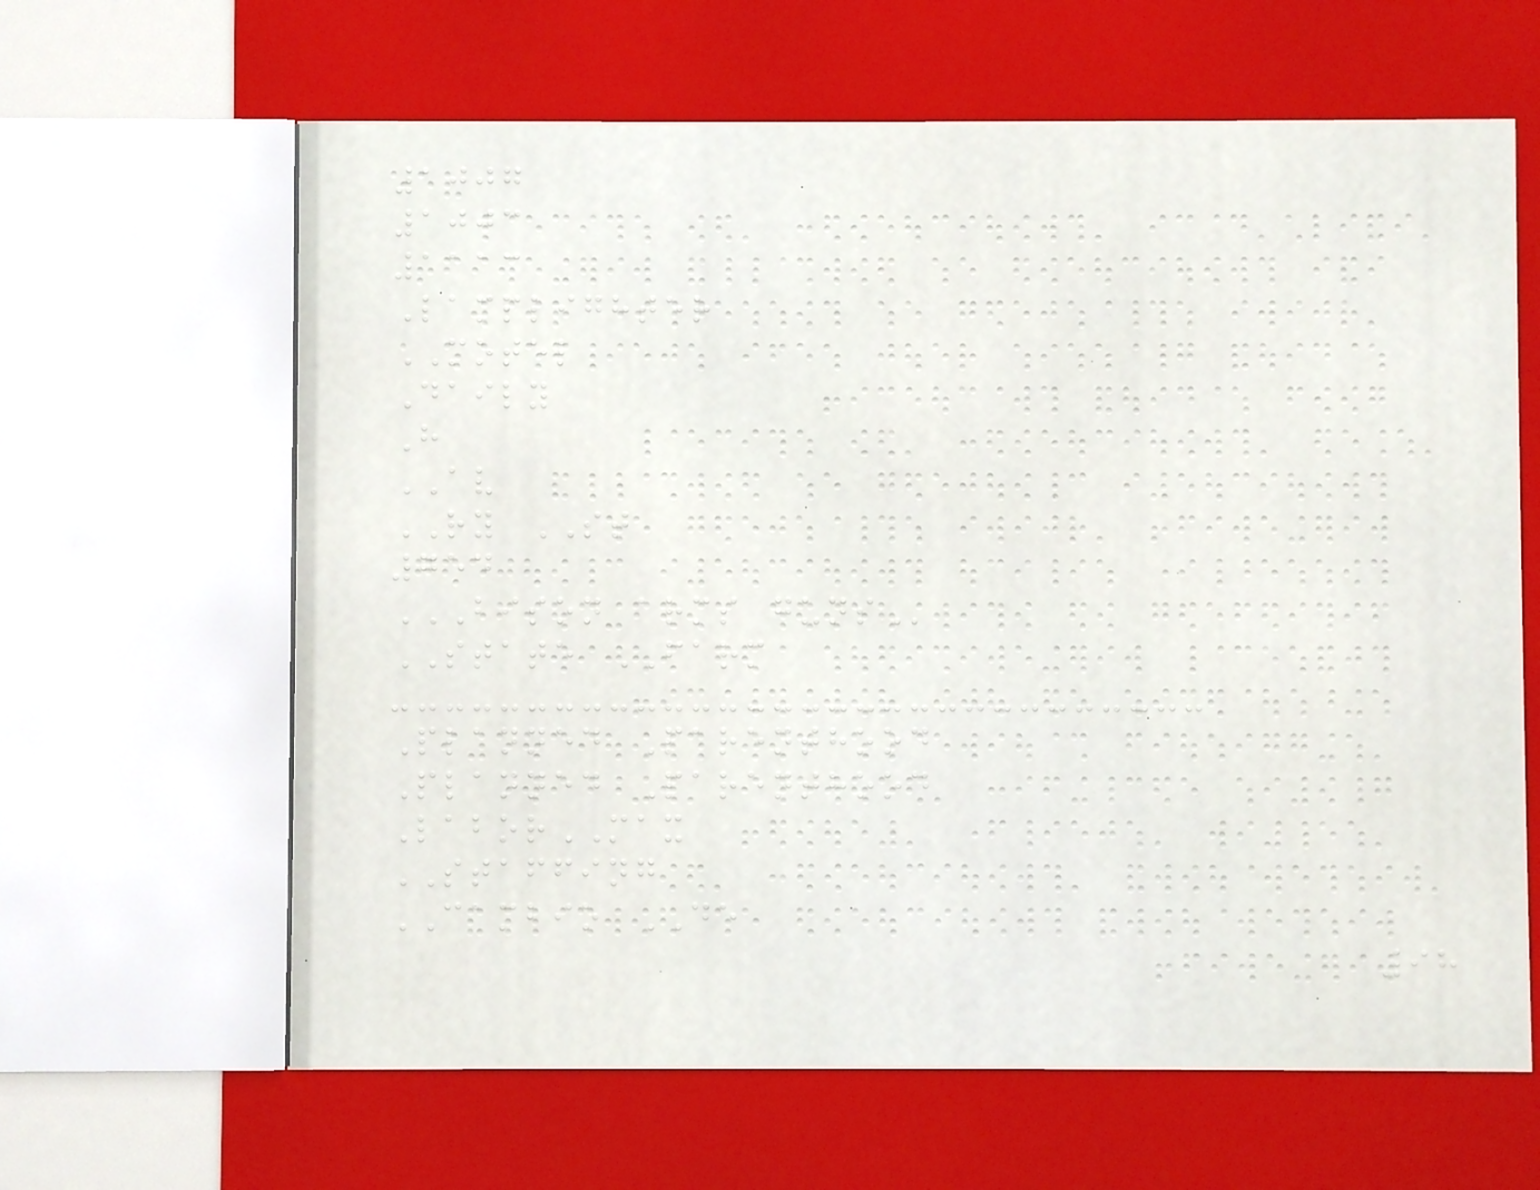1007
1003
1113
Lamplighter
MOTEL
Daily
H
AV
RY ST
754
BISON ARMS GUNS
STATE FARM
Planned Parenthood
Planned Parenthood
LaborMAX
STAFFING
CAMBIO DE
98
